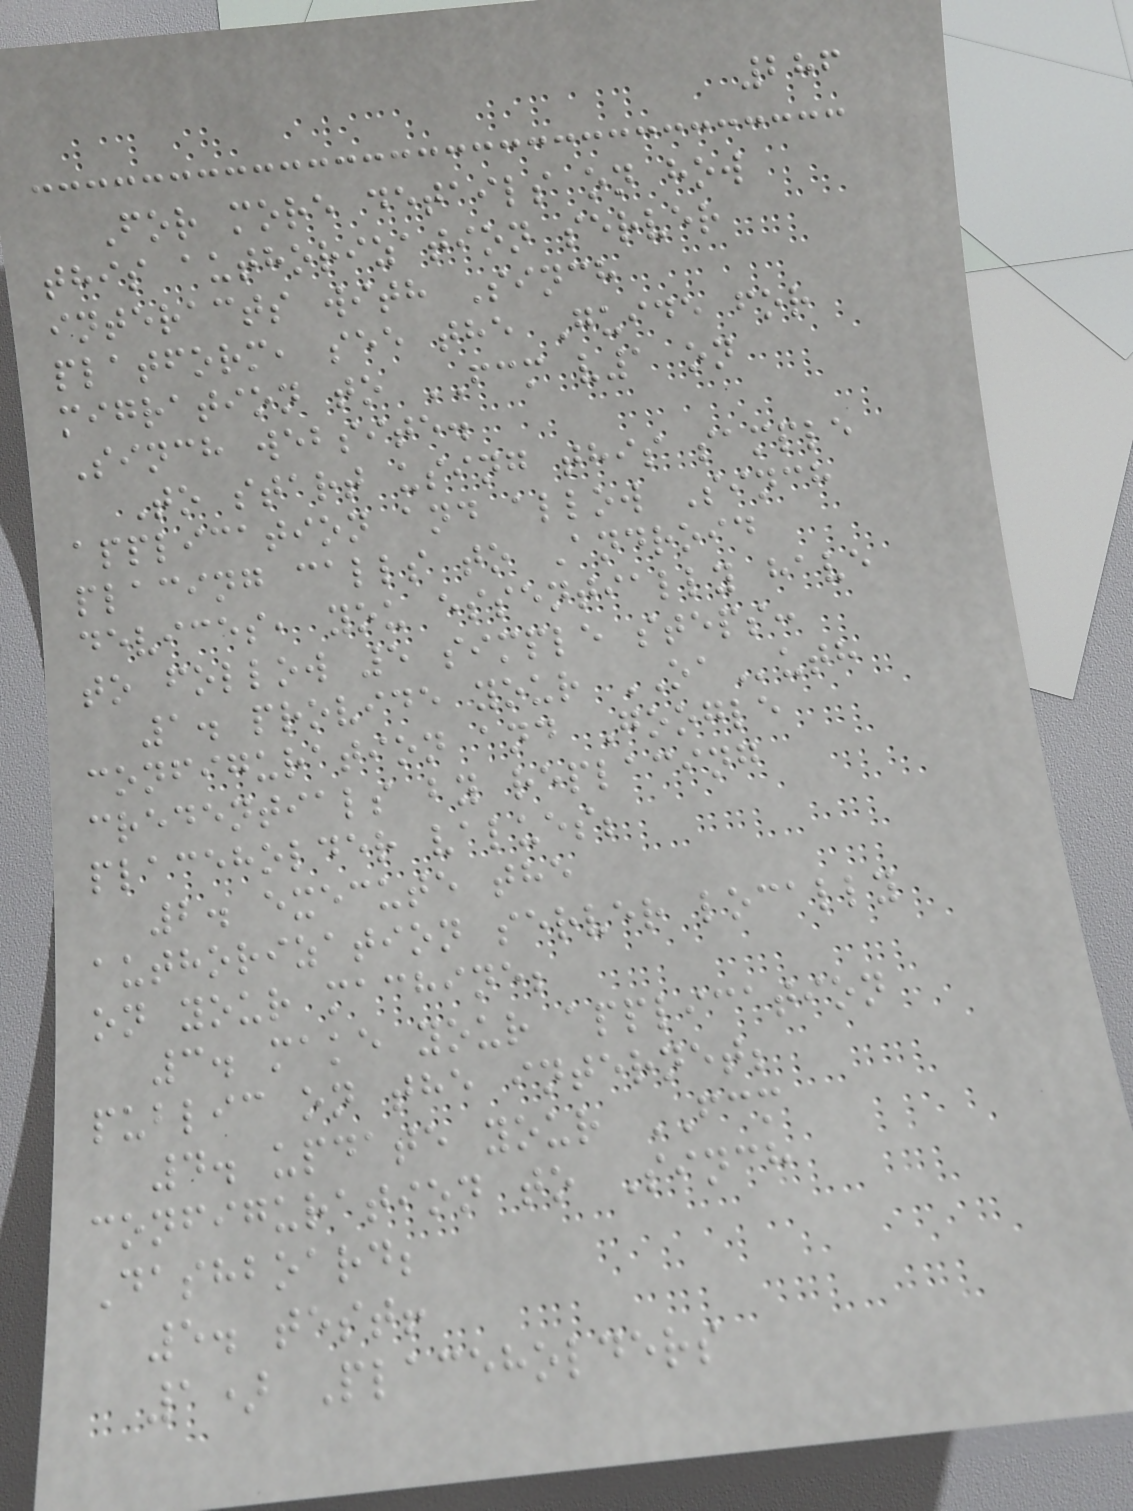286
For more details on how
this authorization server
interacts with Sinch
platform, see the Guide for
migration to FCM v1 on
Sinch website.
To start using this sample
application and allow Sinch
placing calls to Android
devices, you essentially have
to follow 5 simple steps:
1. provide your OAuth
configuration and Google
credentials by replacing
placeholder values;
2. execute the
authorization server locally
on your machine;
3. make your application
public on the internet;
4. update your FCM
configuration to Sinch
Dashboard;
5. test!
1) Placeholders
